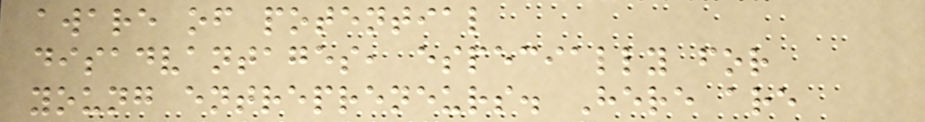aware of potential
disadvantages, especially for
young entrepreneurs. Here are
